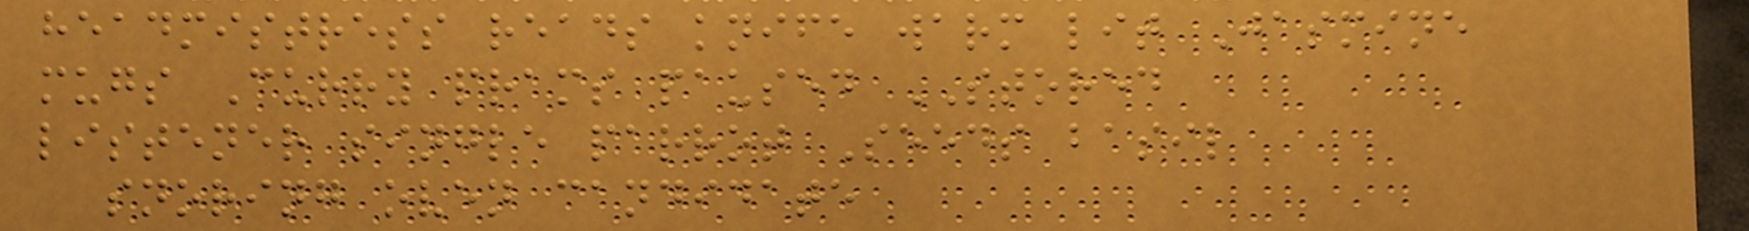headmistress reads knife warm lit Jasmine
mugs Curry prams paused STORED
listener single parrot Seeds basil
snoring oven candidate
